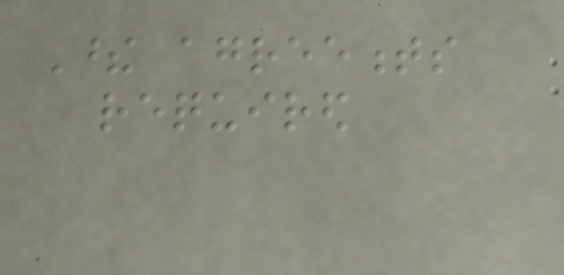These agreements
required
